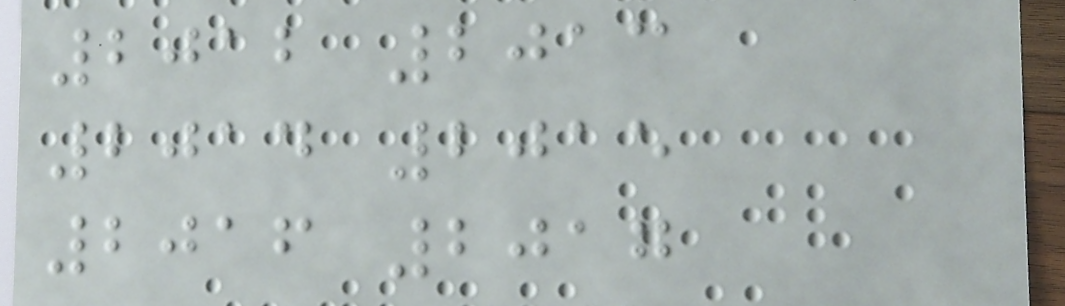2012 2013
2014 2015
2016 2017
